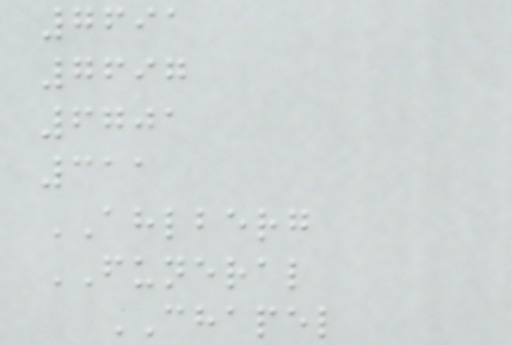7691
7697
6701
311
AHLBERG
FUNERAL
CHAPEL
